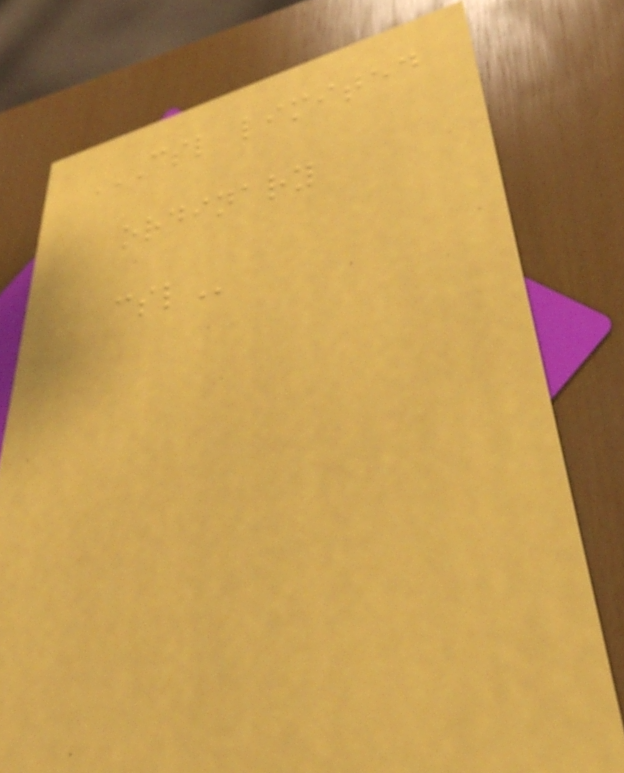CSL LIMITED
ORDINARY
CSL
